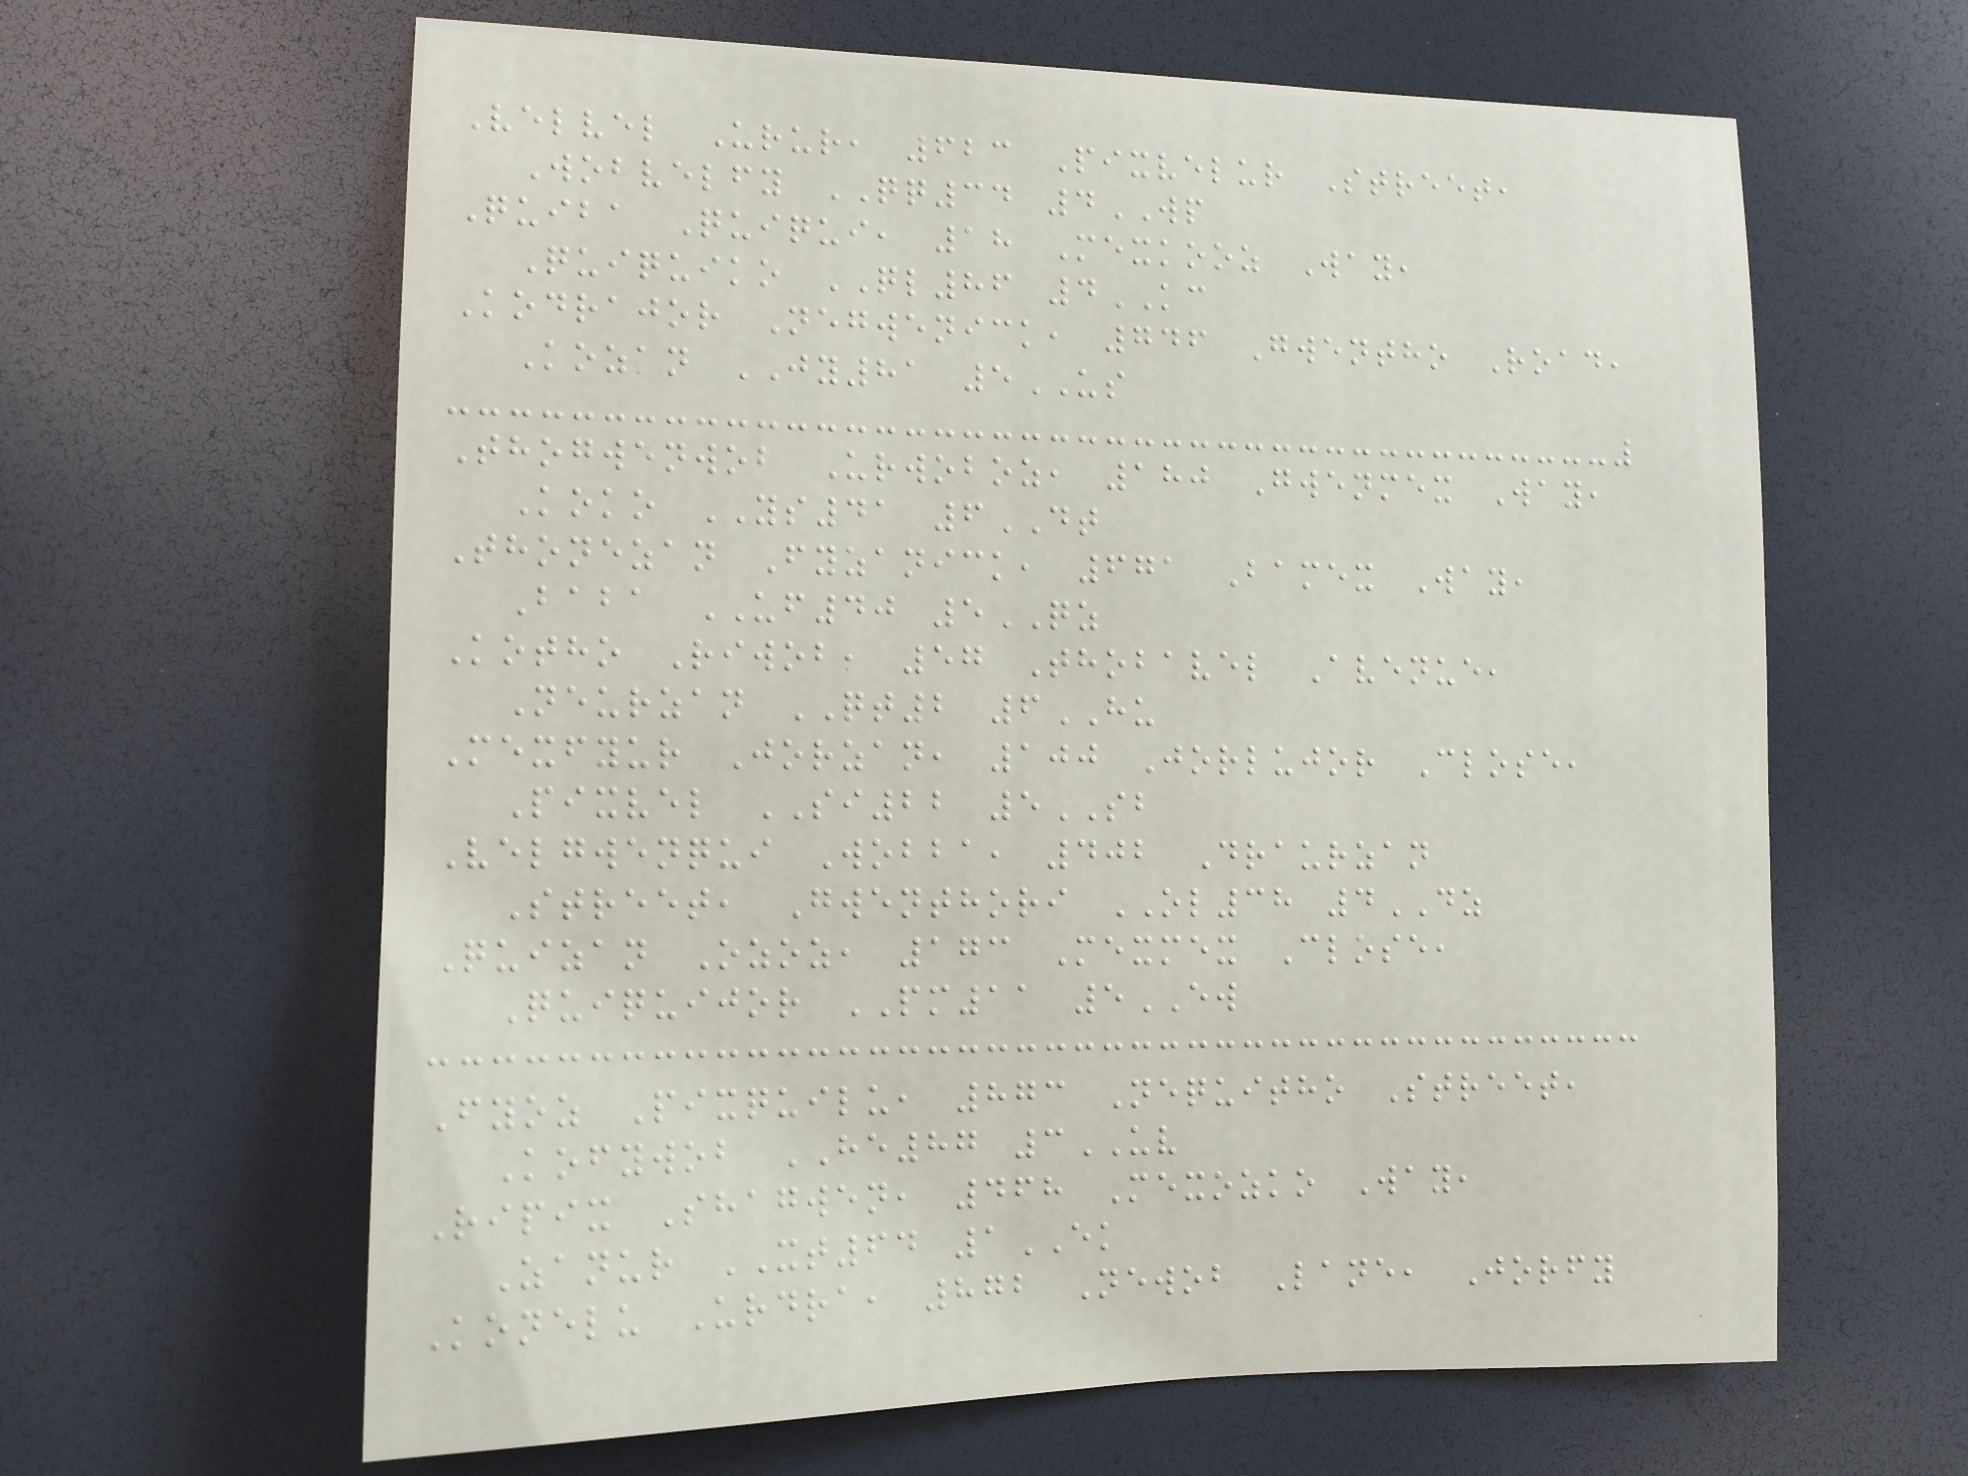Velvel Urur, 623 Pixvelur Street,
Wobvelfy QQ34 4WP
Quiba Quiqui, 18 Mexkooz Way,
Quiquiko QL86 4KC
Kodrajor Negwenick, 746 Gwentho Road,
Kozan JY81 5US
Thogwenwob Urwoboz, 180 Gwenmex Way,
Koko YS41 6DT
Thonezan Fyzanick, 671 Bamex Way,
Baba UF40 5QZ
Kotho Riwob, 57 Thobavel Avenue,
Neurzan QT2 6HU
Mexfyur Jorzan, 100 Jorlujor Close,
Pixvel SI22 5SB
Velgwenqui Wobba, 402 Draurzan
Street, Gwenthori OL38 4DZ
Quizan Ozoz, 173 Mexmex Close,
Quiquijor PM11 5EW
Fyoz Pixquilu, 873 Nequitho Street,
Kofywob HE87 3UV
Ripix Shagwen, 468 Mexozko Way,
Zanur XT64 1EK
Konelu Urdra, 872 Newob Lane, Jorfy
